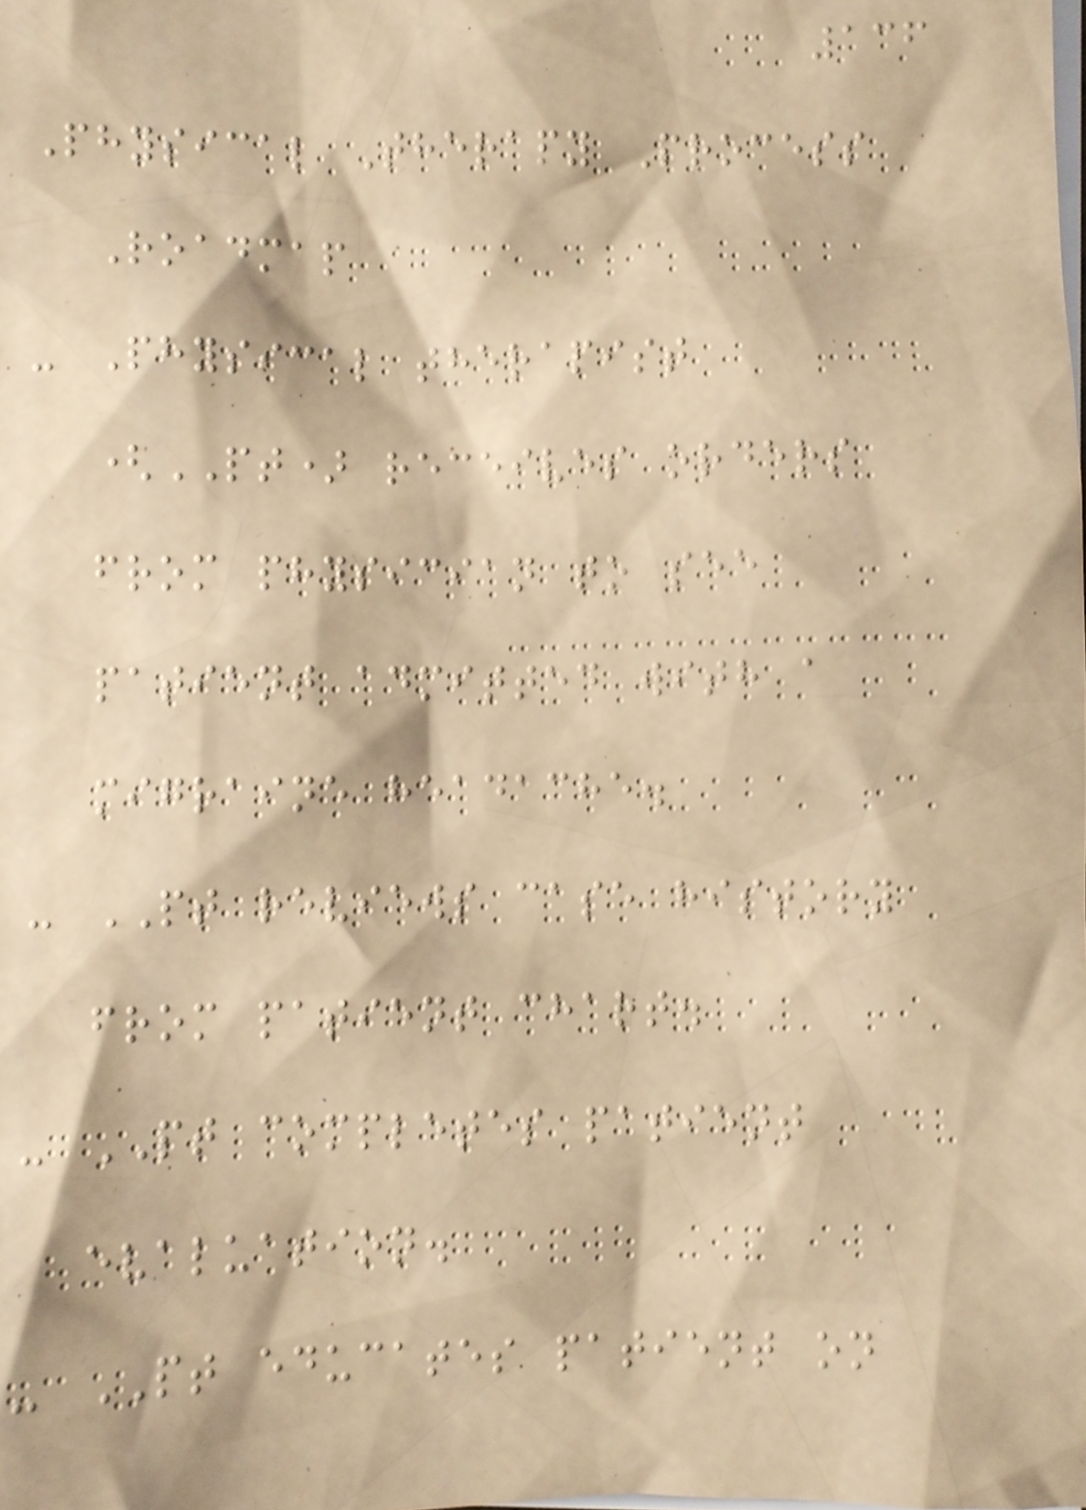136
Physical Therapy Process
Roadmap
- Physical therapist
(PT) receives orders
from physician to see
patient admitted with a
migraine headache.
- PT reviews case history
from patient chart.
- PT completes patient
evaluation.
- PT educates patient on
